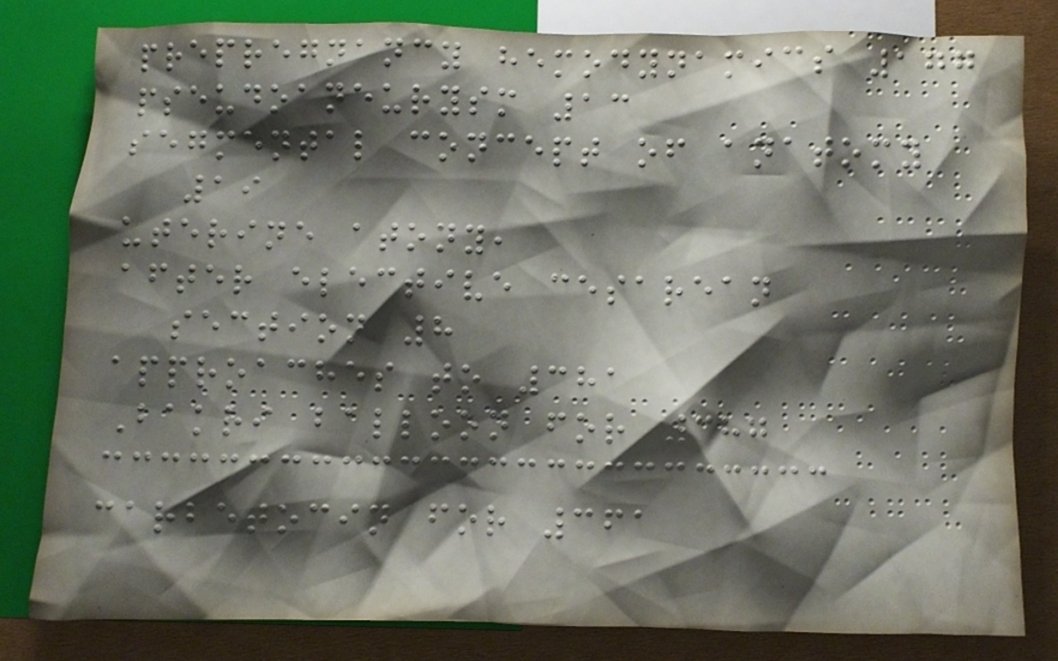prepregnancy hemodynamics 177
pseudoaneurysm 13
segmental concept of anatomy
19
uterine atony,
after elective cesarean
section 8
approaches to 381
Bakri balloon for 387
carbetocin for 361
